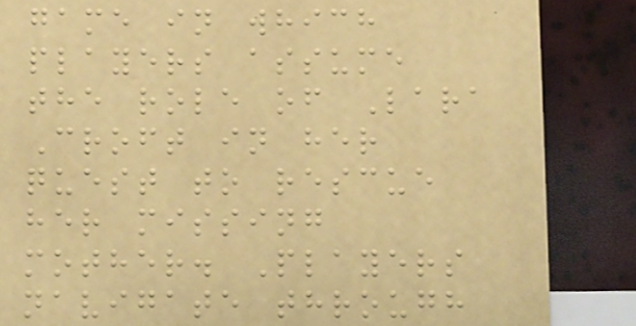game in which
players assume
the role of Lara
Croft in her
quest to rescue
her missing
mother. Players
navigate through
